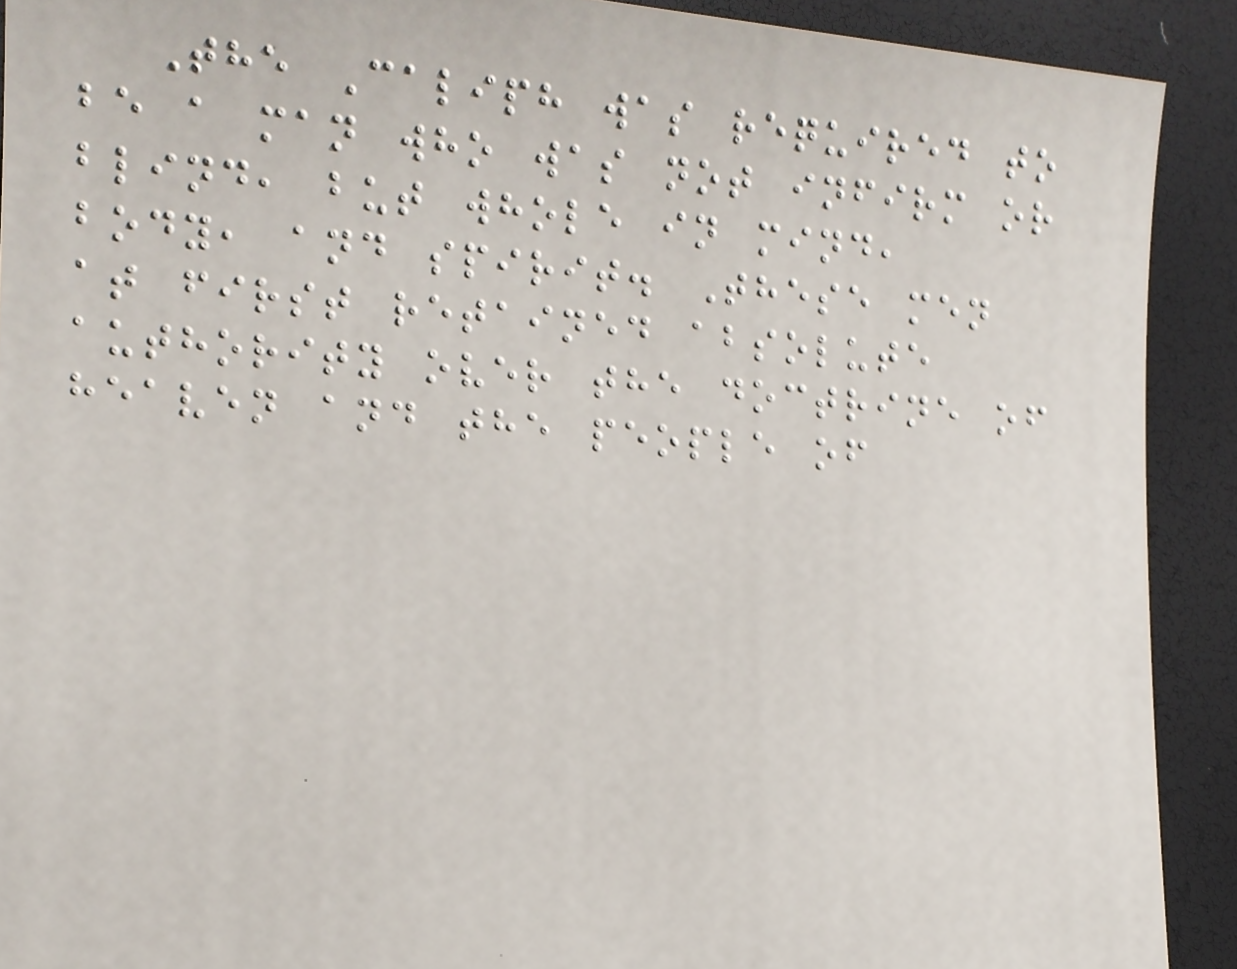The Caliph was required to
be a man who was not infirm or
blind, but whole in mind,
body, and spirit. These men
at first retained absolute
authority over the doctrine of
heaven and the people of
